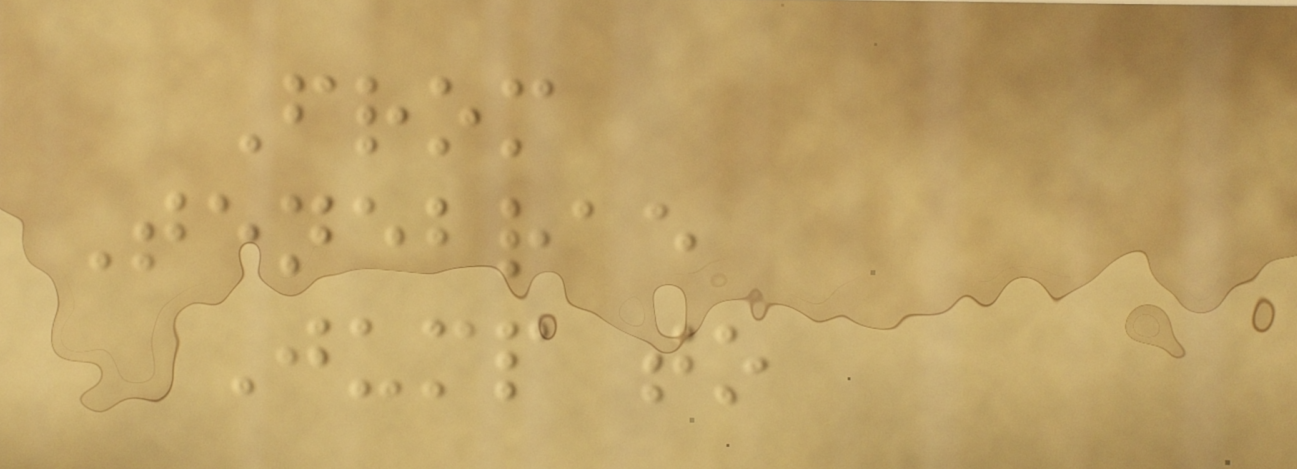From
Tenebrae
Jump to
